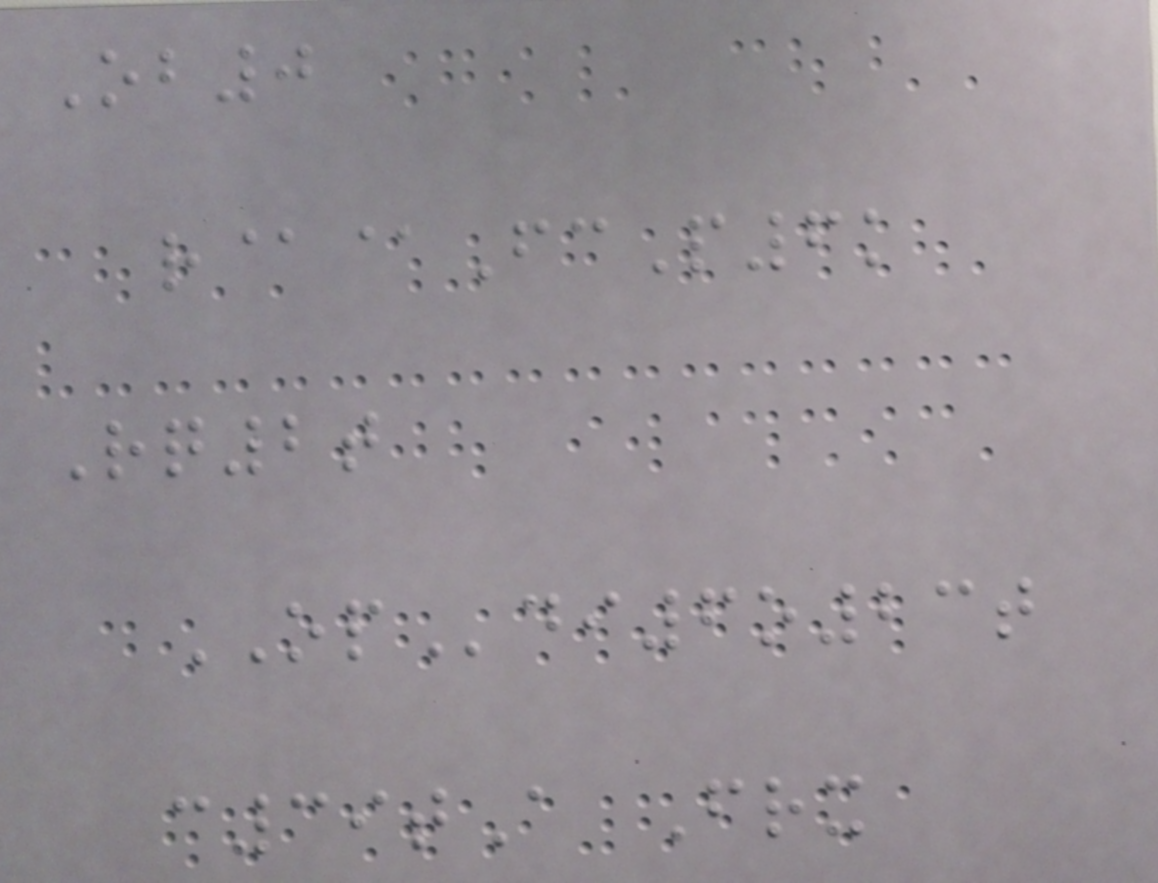Ob0
r@@FcP6k
Rq2t
OPdi6o23t
c39tA Frx
